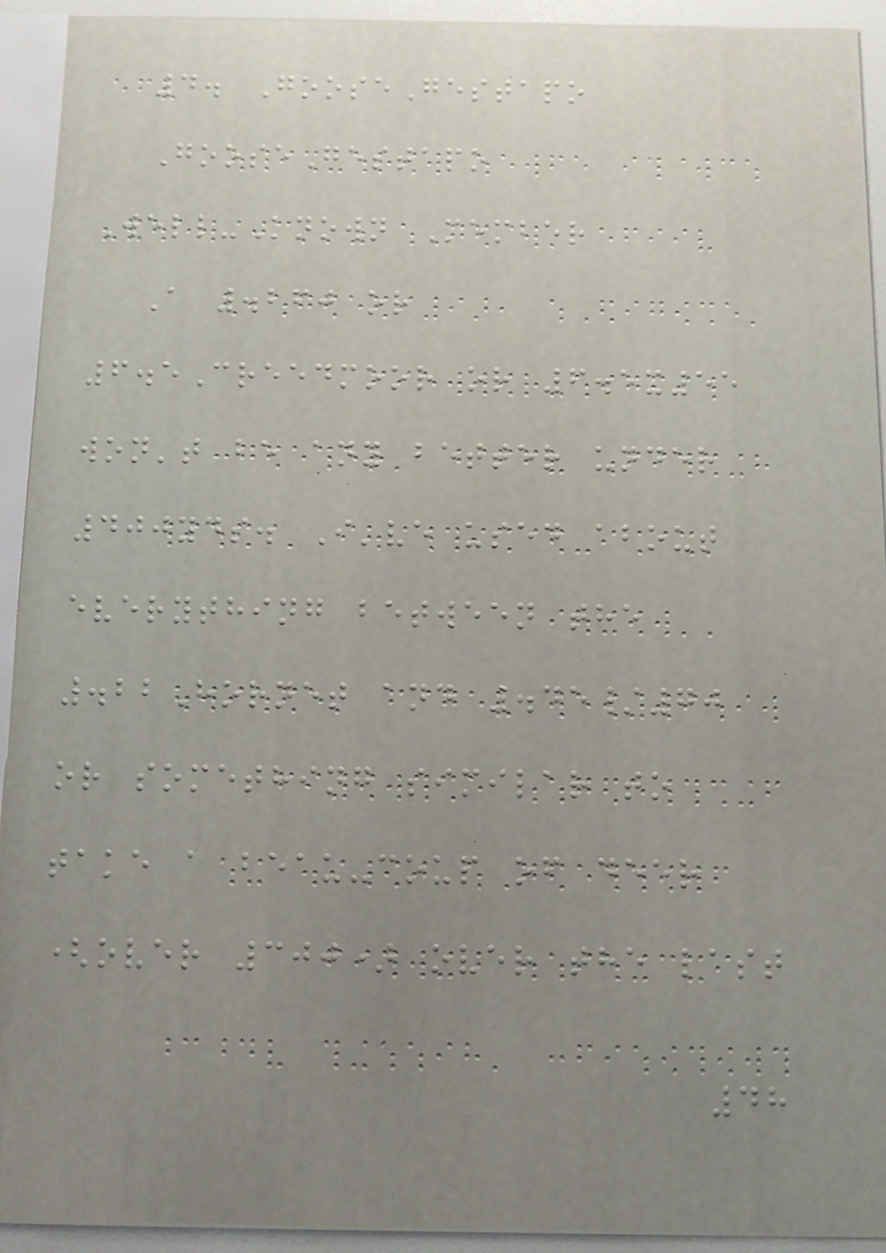4. GooseGestapo
GooseGestapo
Well-Known Member
A .260 or
6.5Creedmoor or 6.5x55
won't be any better under
400yds. I've used about
everything between the
.22Hornet and .45/70
or something similar to
take a beau-coup of deer
(over 300) over the last
48
